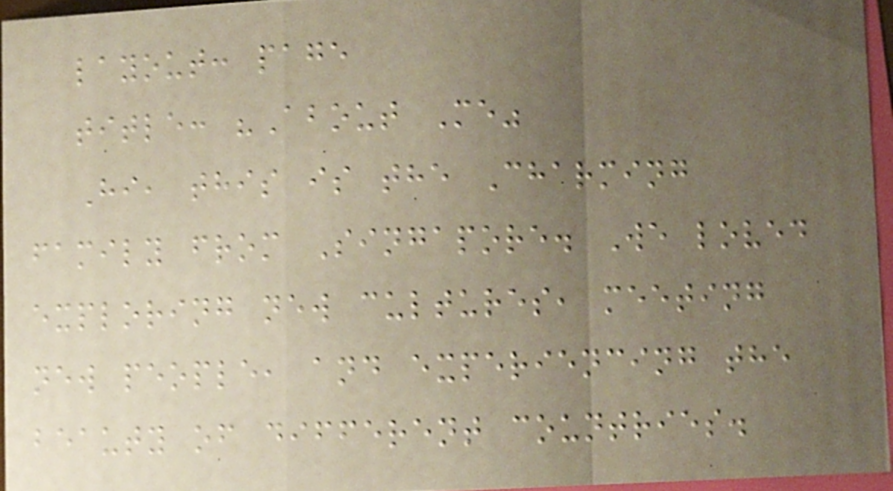layout: page
title: "About Me"
Hi, this is the Charming
family from Singapore. We loved
exploring new cultures, meeting
new people, and experiencing the
beauty of different countries.
